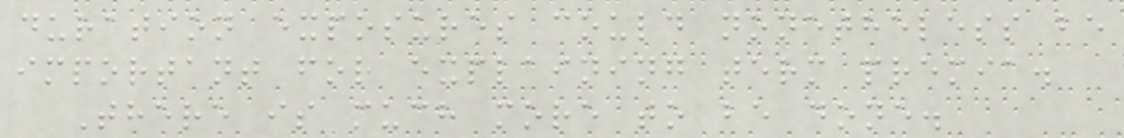duration exposures could nonetheless be
important for explaining term premia.
There is much more to be done.
